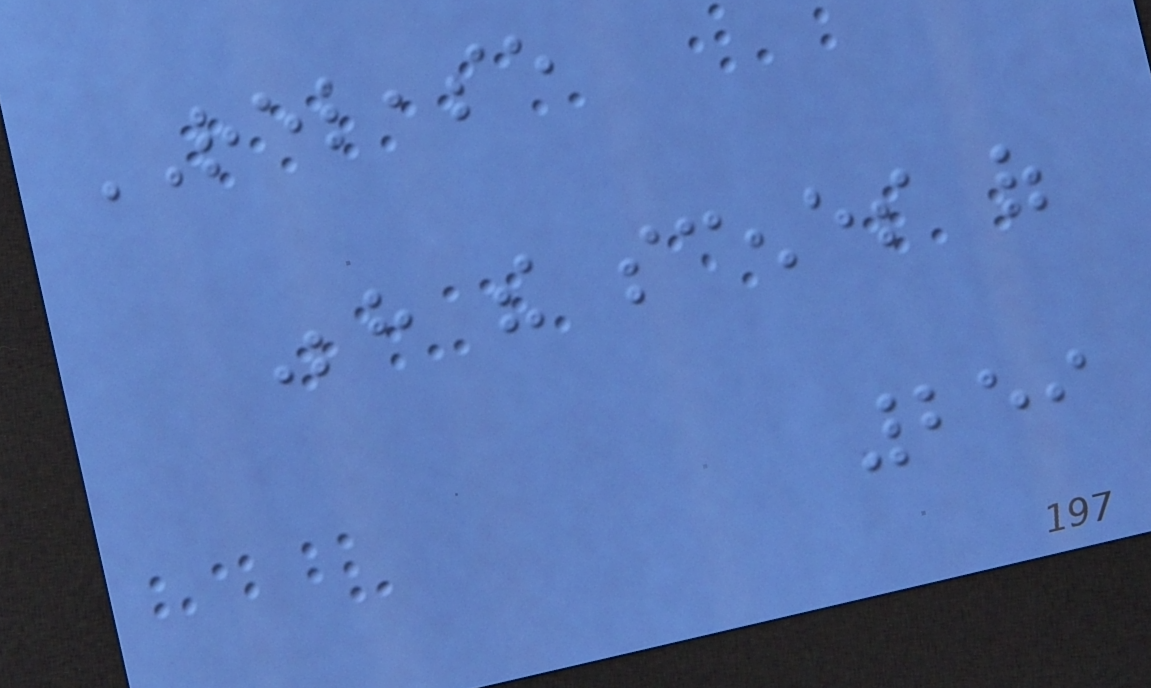RELEASE
Behind the scenes of
259
